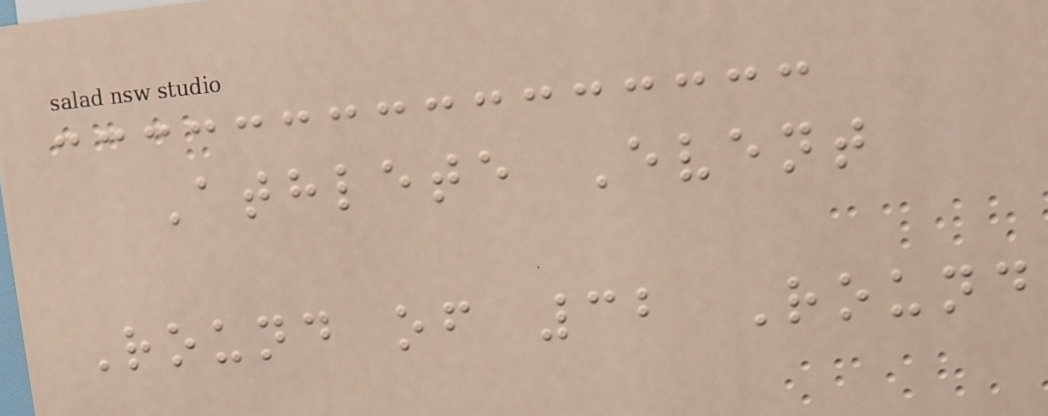Athlete Event
Round of 32 Round
